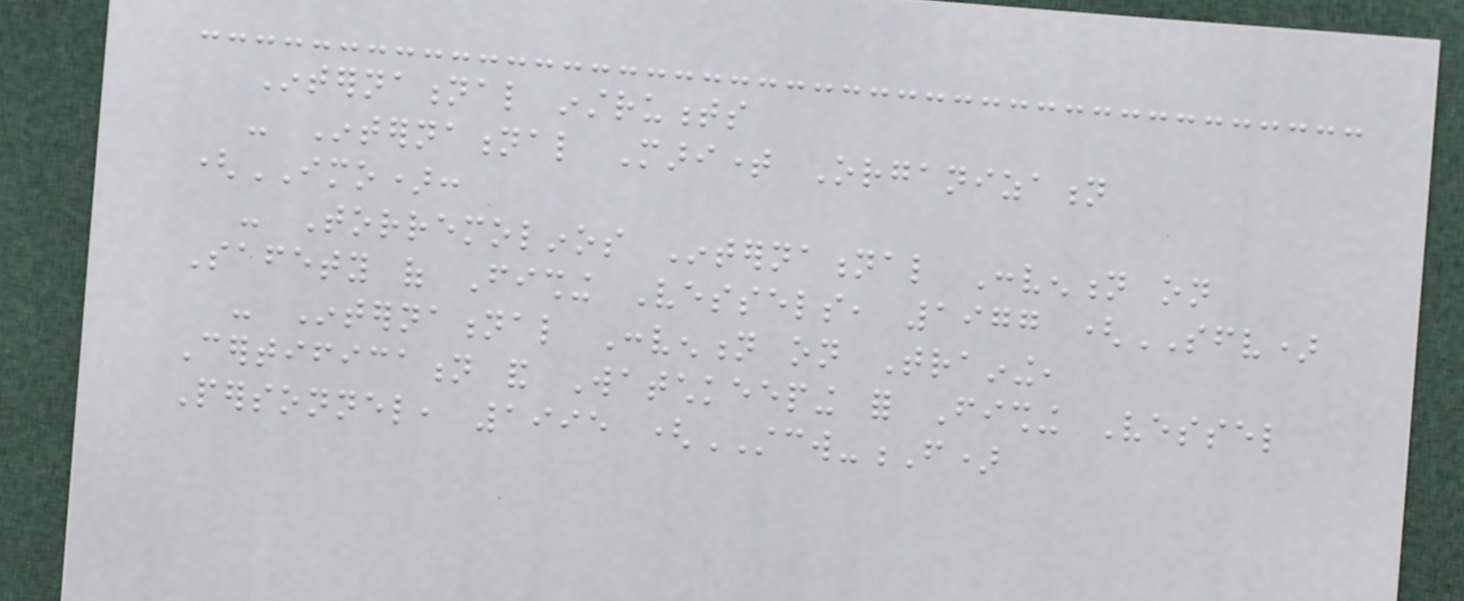International instruments
- International Maritime Organization
(IMO):
- Torremolinos International Convention on
Safety of Fishing Vessels, 1977 (SFV)
- International Convention on Training,
Certification and Watchkeeping for Fishing Vessel
Personnel, 1995 (STCW-F)
